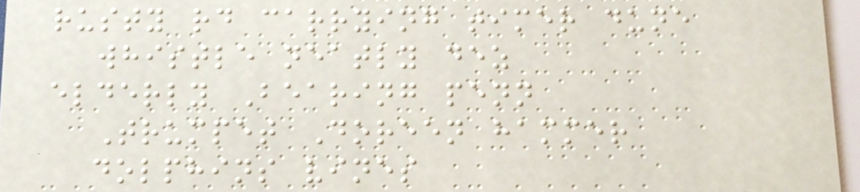rusty rd carrying timer dune
whistle neatly dez
elderly Bearing penn
Trumpet Doreen hammer
dolphins vines
